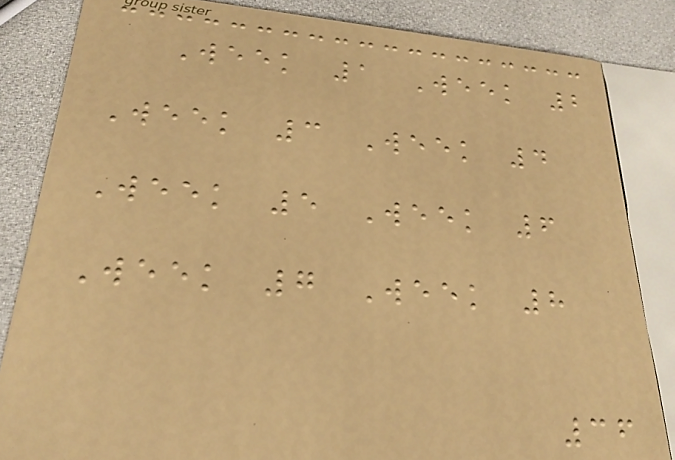Week 1 Week 2
Week 3 Week 4
Week 5 Week 6
Week 7 Week 8
36
